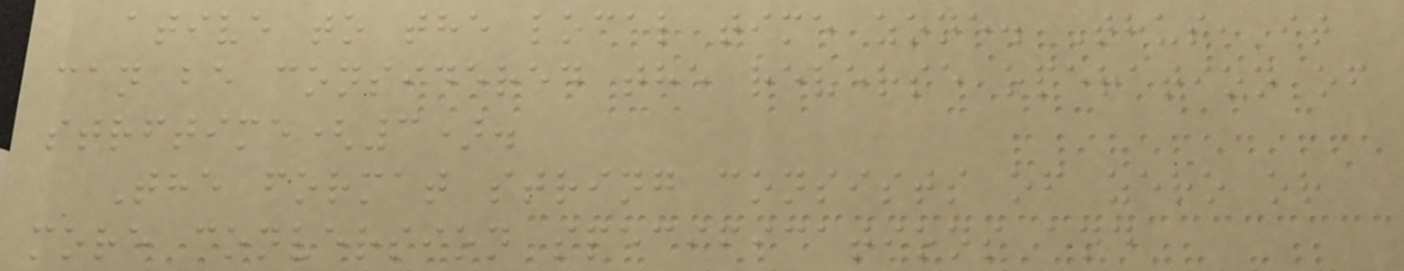ative to the local time zone. Thus, it
can be considered the reverse operation of
strftime(3).
The format string consists of zero or
more conversion specifications and
